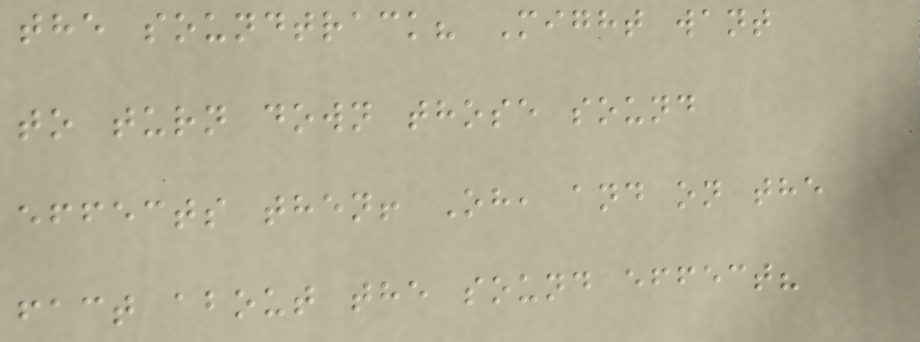the soundtrack? Might want
to turn down those sound
effects then! Oh, and on the
fact about the sound effect?
